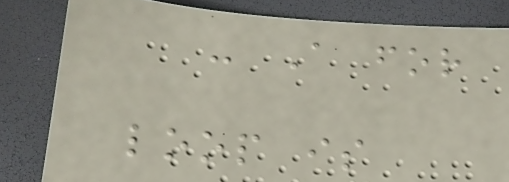- A for
loop is
